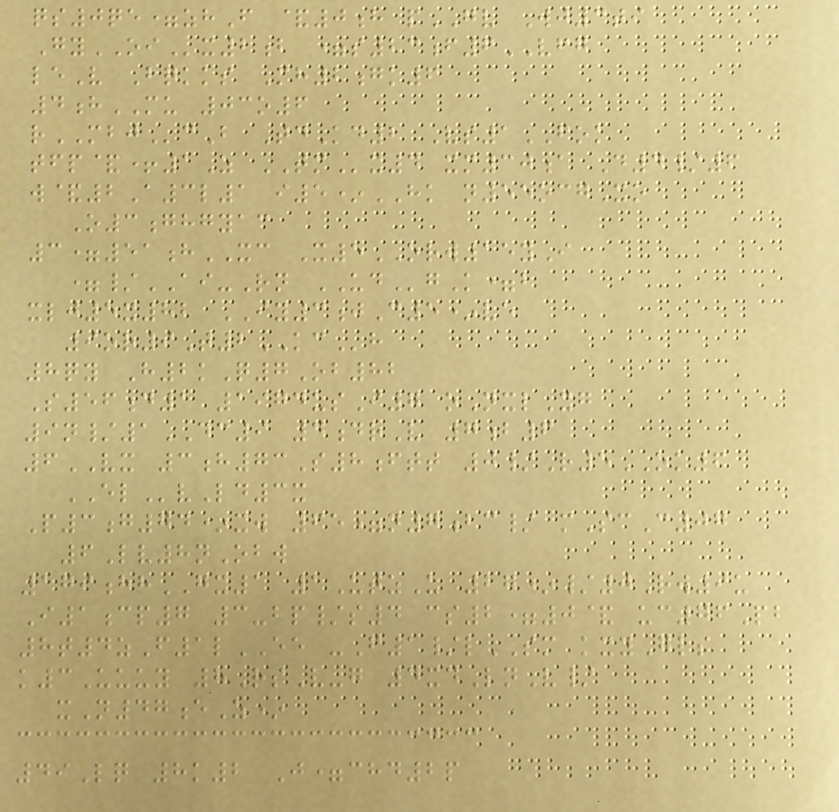qs0qe=zhF &0h pGV Wj3ti
GyOIx2b =s23f6VFG
leV Bqkks Mh2gk6
4hMU 03o6
rMBJcB TdKd2 Vs1FOK
tfp&+1Z TMx4 xm30a D4/6
w&2A3l1 i5*HK n55ocgXo
O3ghgyac
3=51hXC X5ORW15yI
=/AI-Rn UDgK=b
xlj5x82 IY3jC5*ve
9or9T2KCh
8qy H2kQ7Ob82
S56d1 1974usI7 oNxlXg
9n/1DC9 4drV 7b6
6VX 3h73S8ftt 0/R5OK6
ELvLd3x
P3g74*xw 65=n7bc/ mScC07
6Lv8nObw
179hhGX1 1UtzU 27*/0Rw9u
I1cp7 3-bp/s4 cs2=0& uc76Pb
8t4zF1lEE -F1/lSM kxyGls
k3Uuuy 8RsV-g 4xdLnV/
xN47eZ*
49Lq 8k2 J=chd2p
